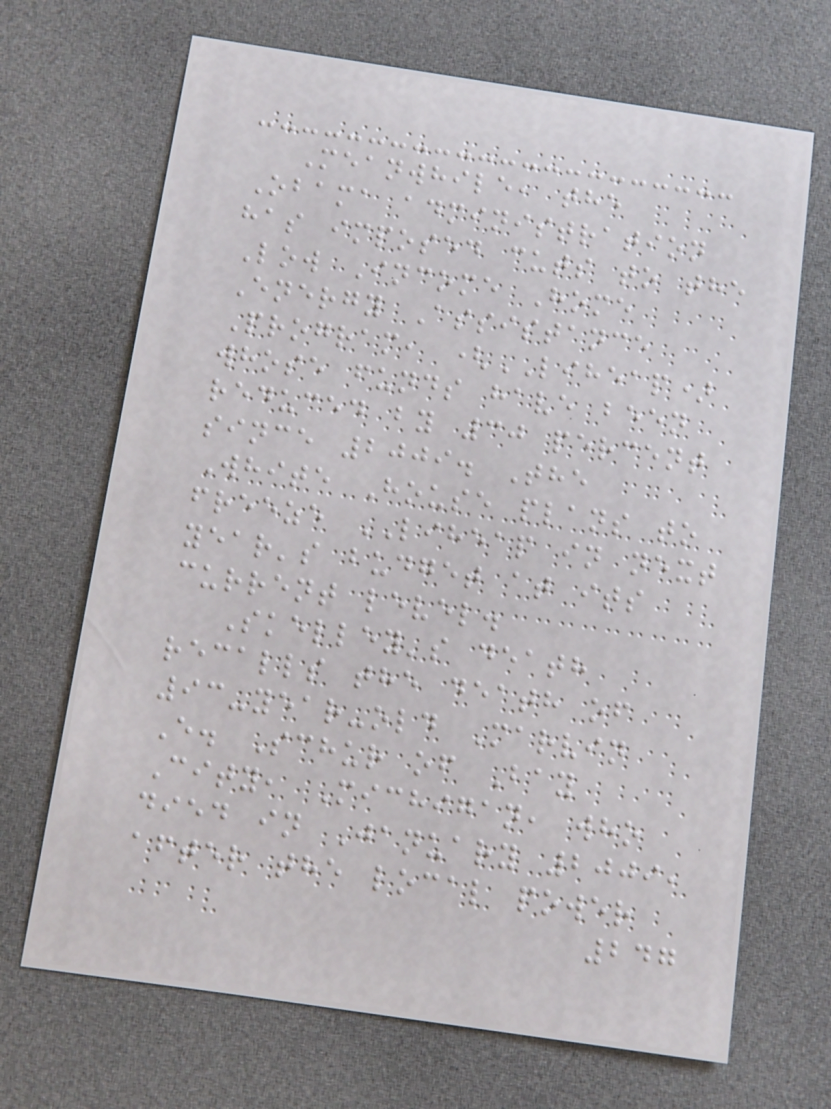Meanwhile, the
Obama administration
has imposed cuts to the
Low Income Home
Energy Assistance
Program, (LIHEAP)
whose funds have been
reduced by 30 percent
since 2009. The
White House plans to
freeze LIHEAP in next
year's budget at its
current level.
Skelley's death
recalls the death of
93-year-old Marvin
E. Schur of Bay
City, Michigan, who
died in January 2009,
after the local power
247
